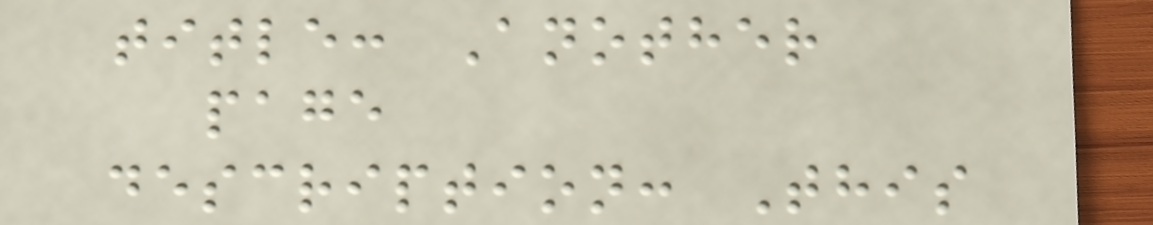title: Another
page
description: This
